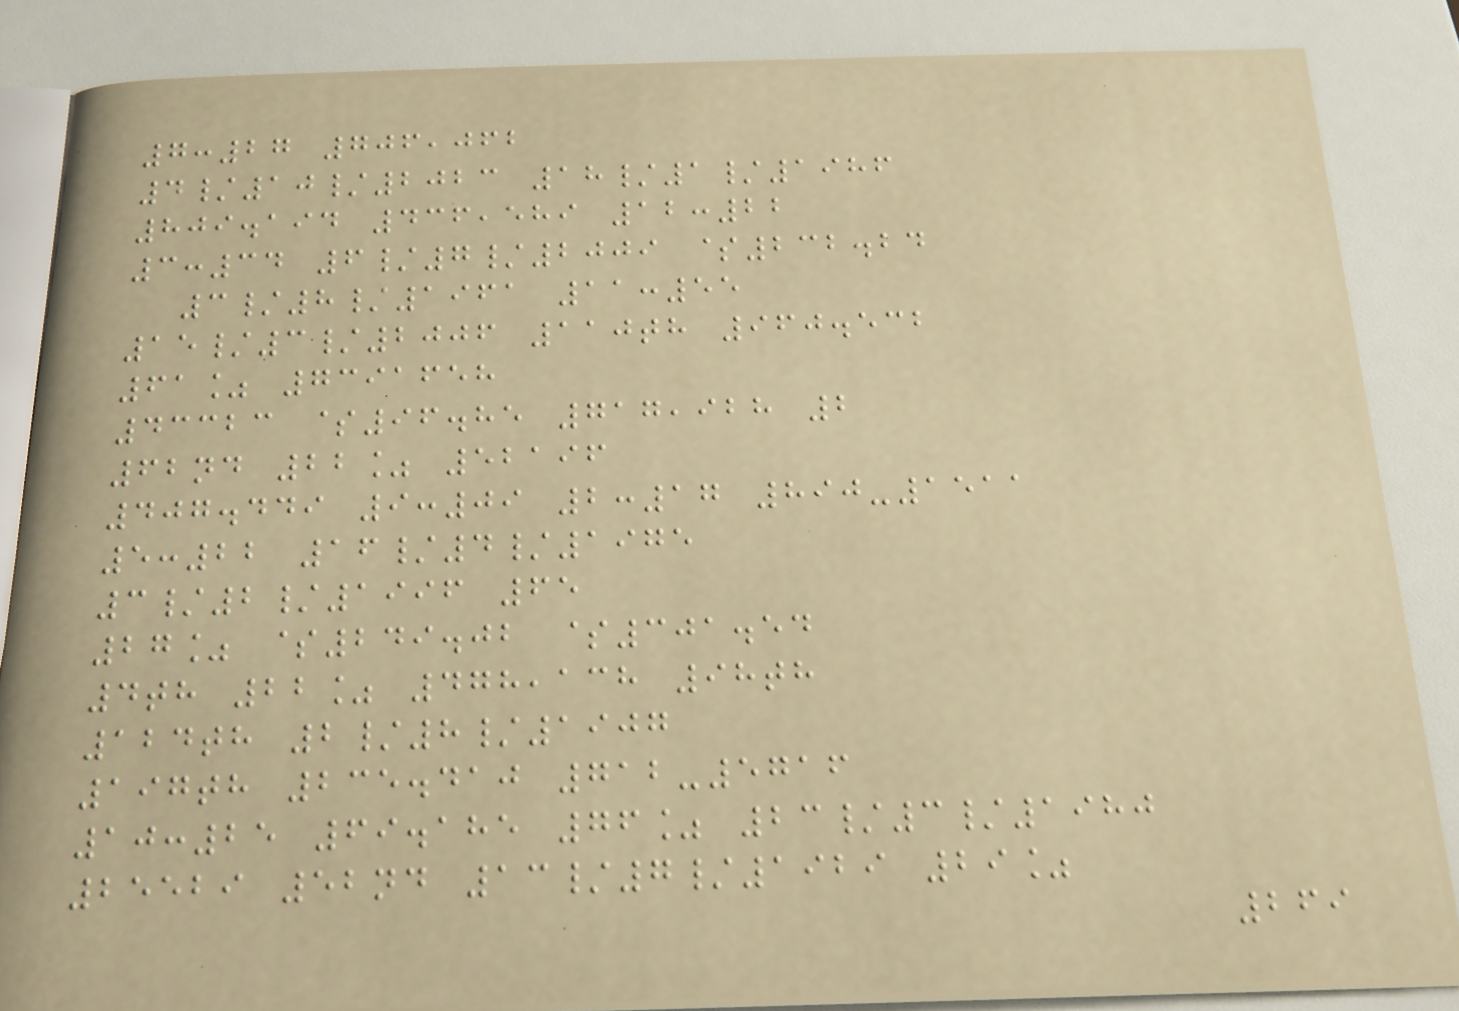7:27 706,062
4/10/2023 18/1/1986
809.194 436,589 12:22
3:34 6/7/2009 $232.24
3/8/1961 11:55
15/3/2006 110th 960.532
61% 7391658
43323 $96.85 717,928 2
62nd 22% 52196
407.449 9:09 2:17 890-1511
5:22 16/4/1975
3/2/1996 65
27% $249.02 $301.54
4th 22% 478,138 98th
124th 2/8/1907
197th 235.410 712-5716
10:25 69.185 76% 23/3/1980
25529 52nd 13/7/1929 29%
269
